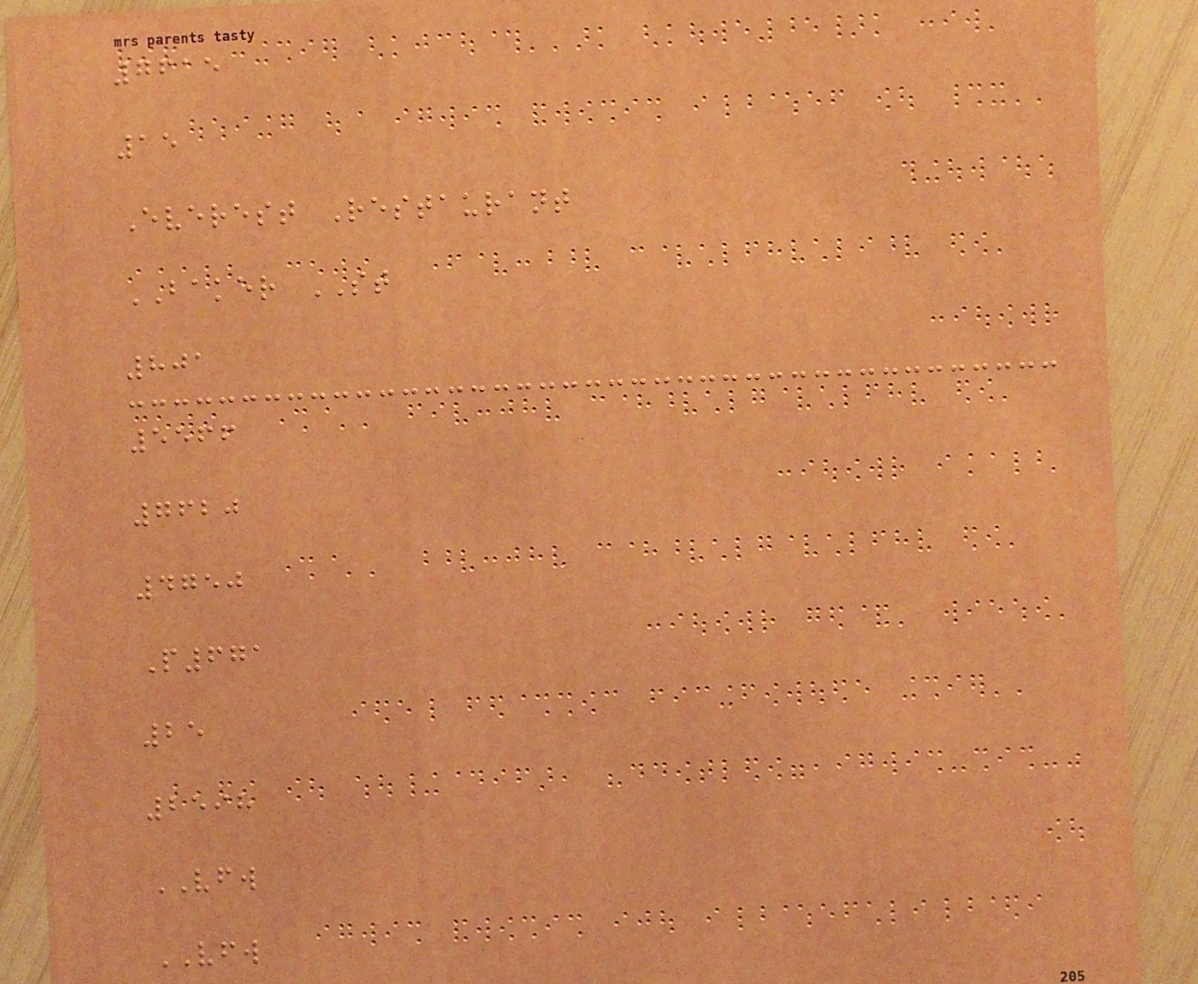7615
15
Everest Restaurant
BAKER ST
801
5566
7620
4750
P671
25
2598
VFW
VFW
